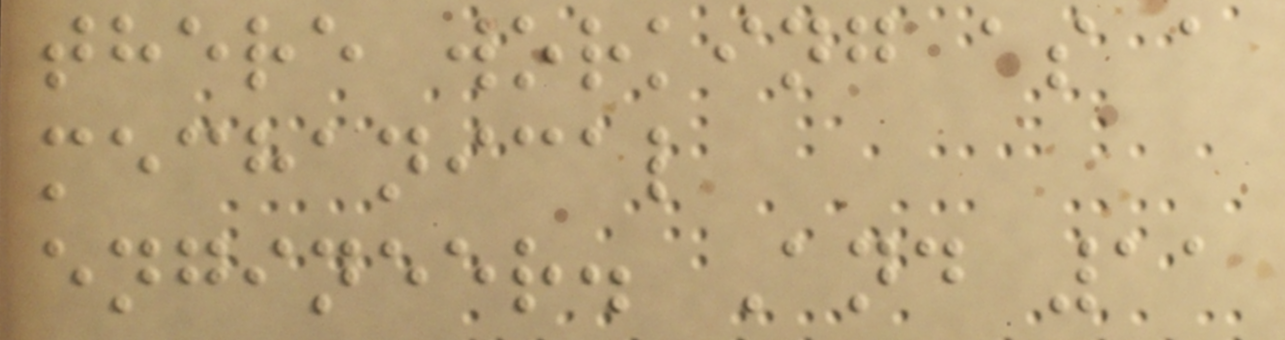there working as a
mechanical
engineer. And 11
